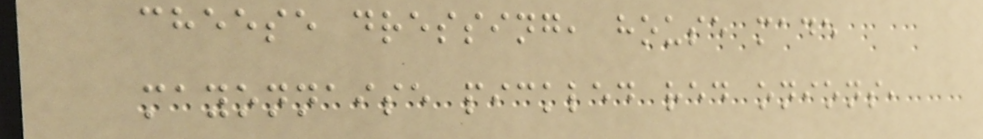cheese dressing, house made
mayonnaise pickled red onions,
